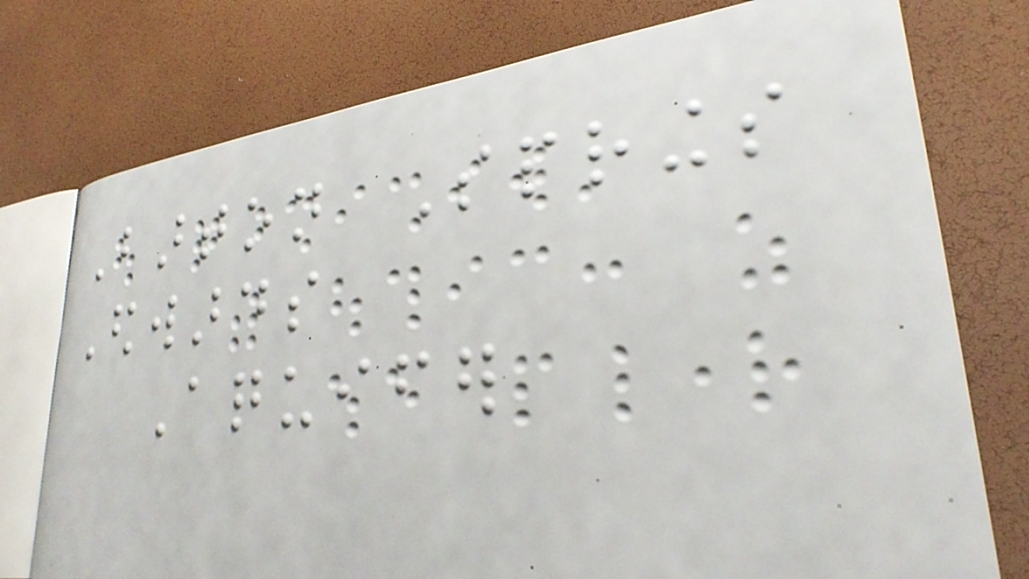Barton Springs
Edwards
Aquifer
